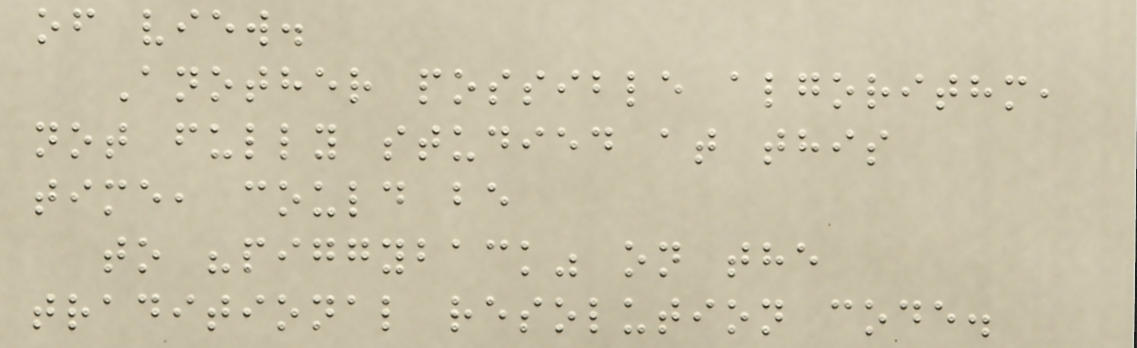of view.
Another possible algorithm,
not fully studied at this
time, could be
to "piggyback" on the
traditional resolution code.
